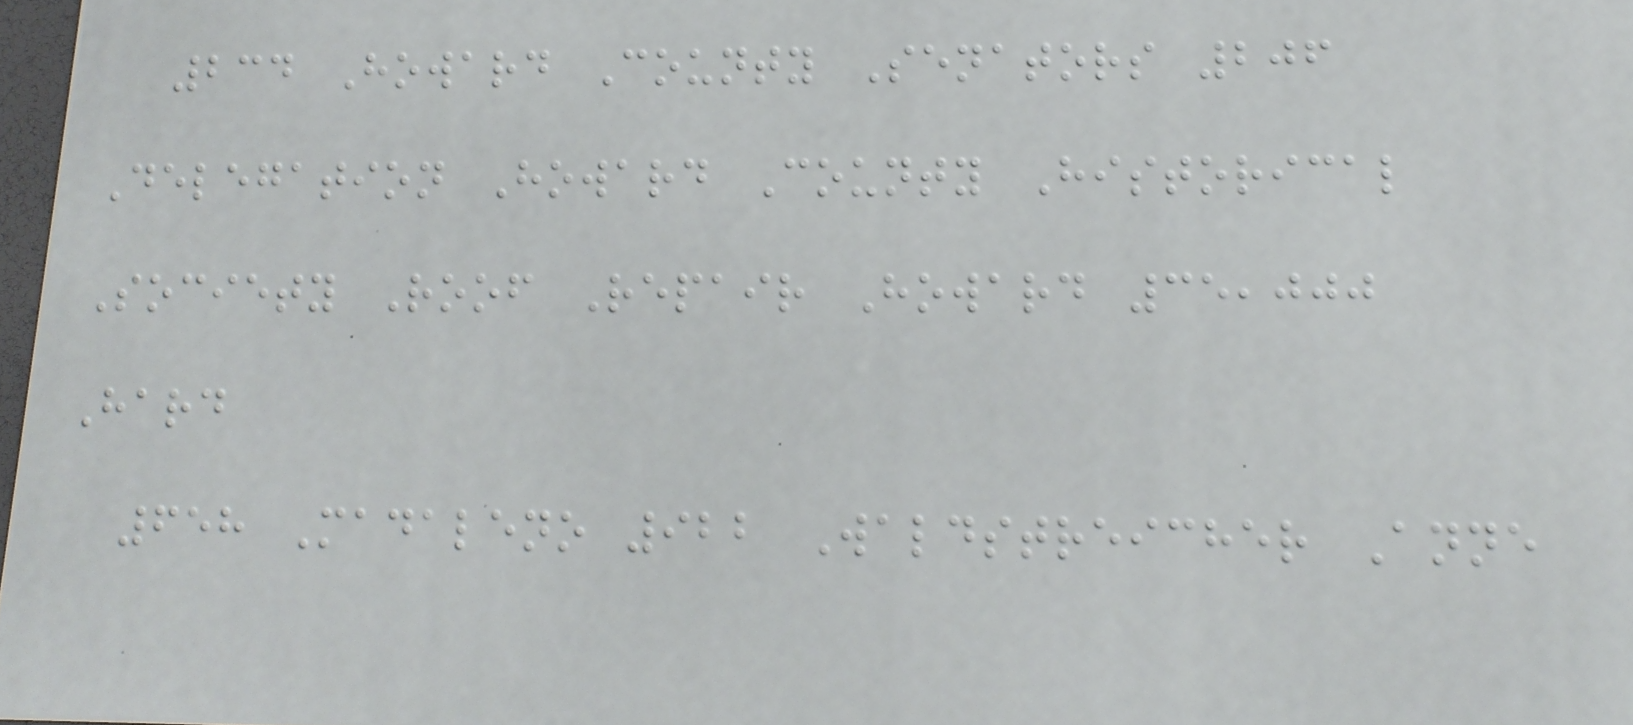234 Howard County Senators 206
Delegation Howard County Historical
Society Roof Repair Howard 35,000
Hard
658 Madaleno 922 Waldstreicher Anne
